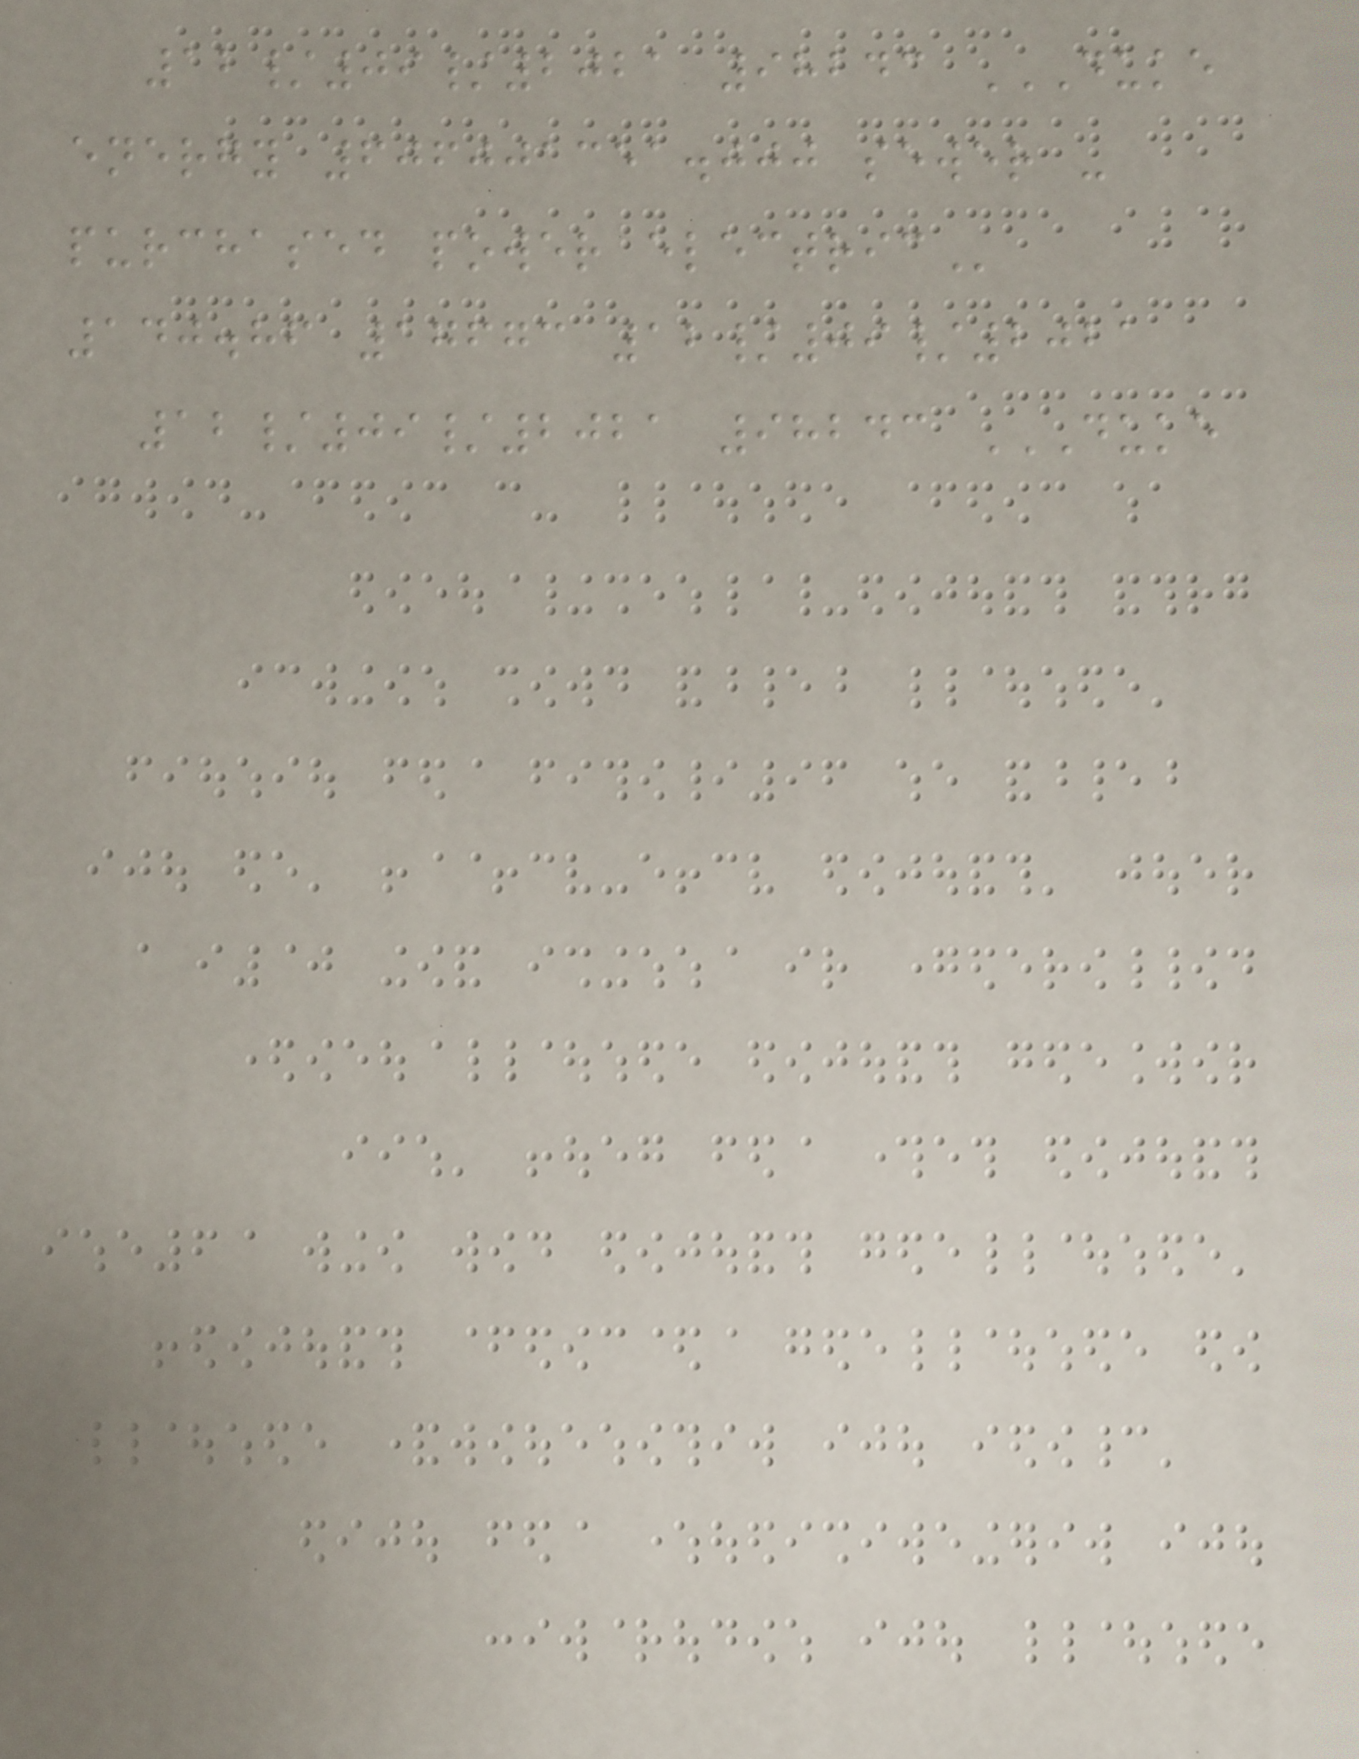12/09/2021 98243 DUKE
ENERGY 606001351.000 SEWER -
PURCHASED POWER ELECTRIC
140.86 17673 12/09/2021
12/09/2021 98243 DUKE
